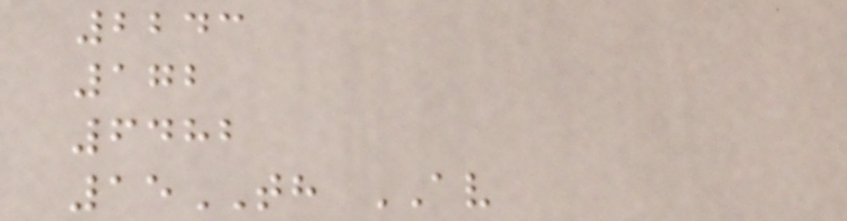2243
172
6482
15TH AV
